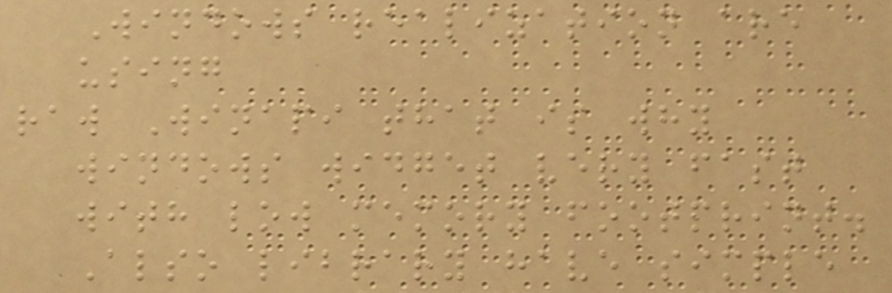Windows realization are
using
raw Winapi that is why
windows widget very fast
with low memory footprint.
Also library have simple
